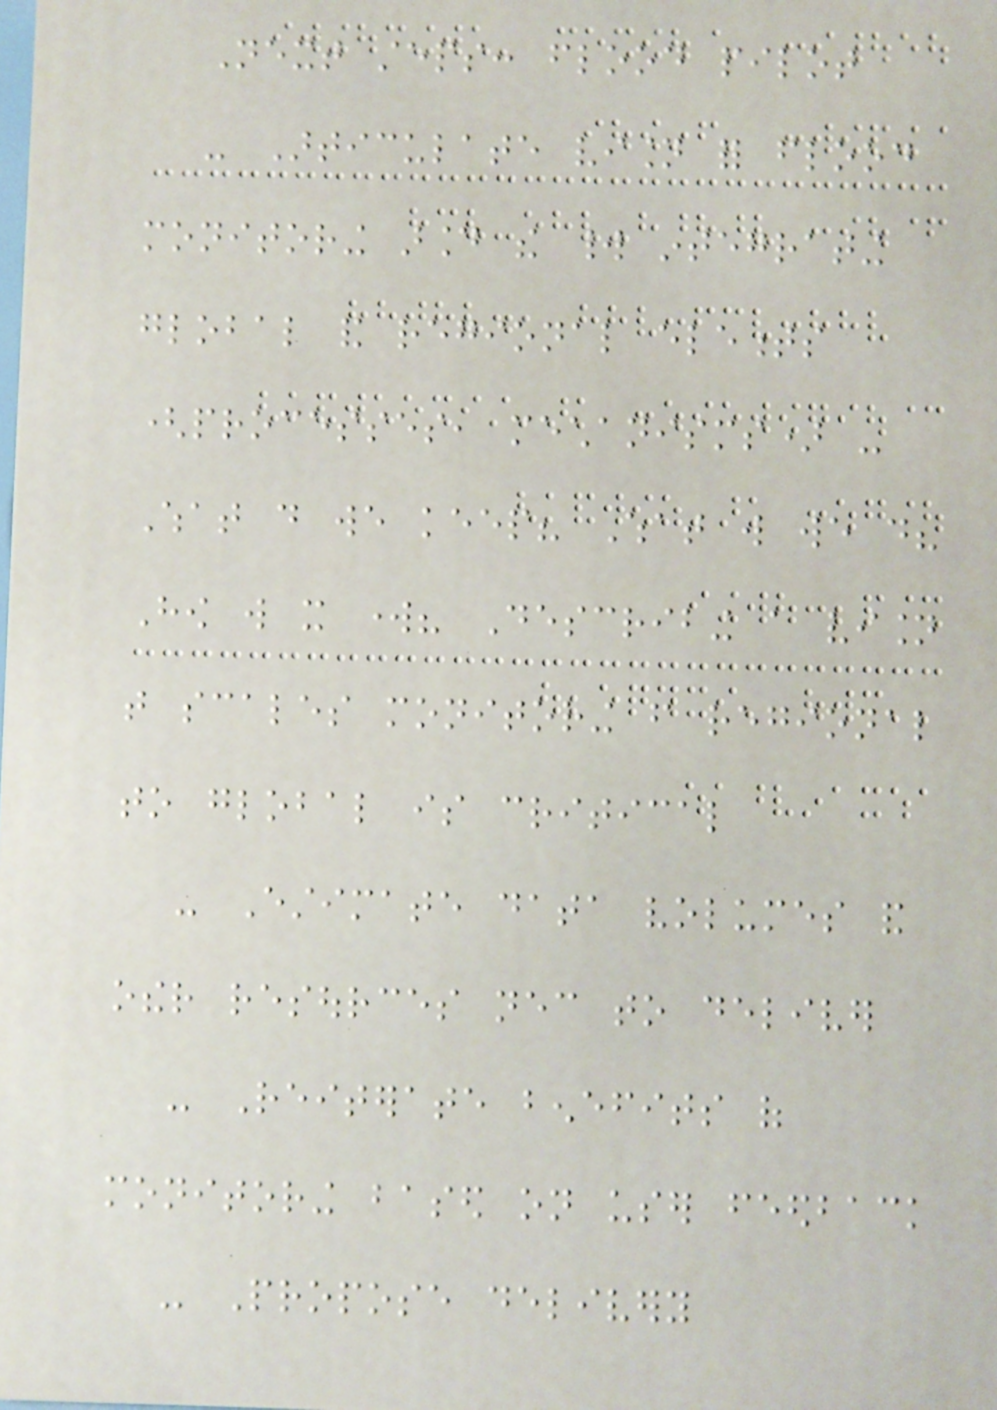Next steps: flood pilot
- Articulate vision for flood
monitoring around the world integrating
global and regional elements
(processes, mechanisms) -
What do we keep? What will we do?
How will it work? Describing a vision
that scales monitoring from regional
to global is critical
- Estimate data volumes and
other resources necessary to deliver
- Reiterate benefits of
monitoring based on user feedback
- Propose delivery
